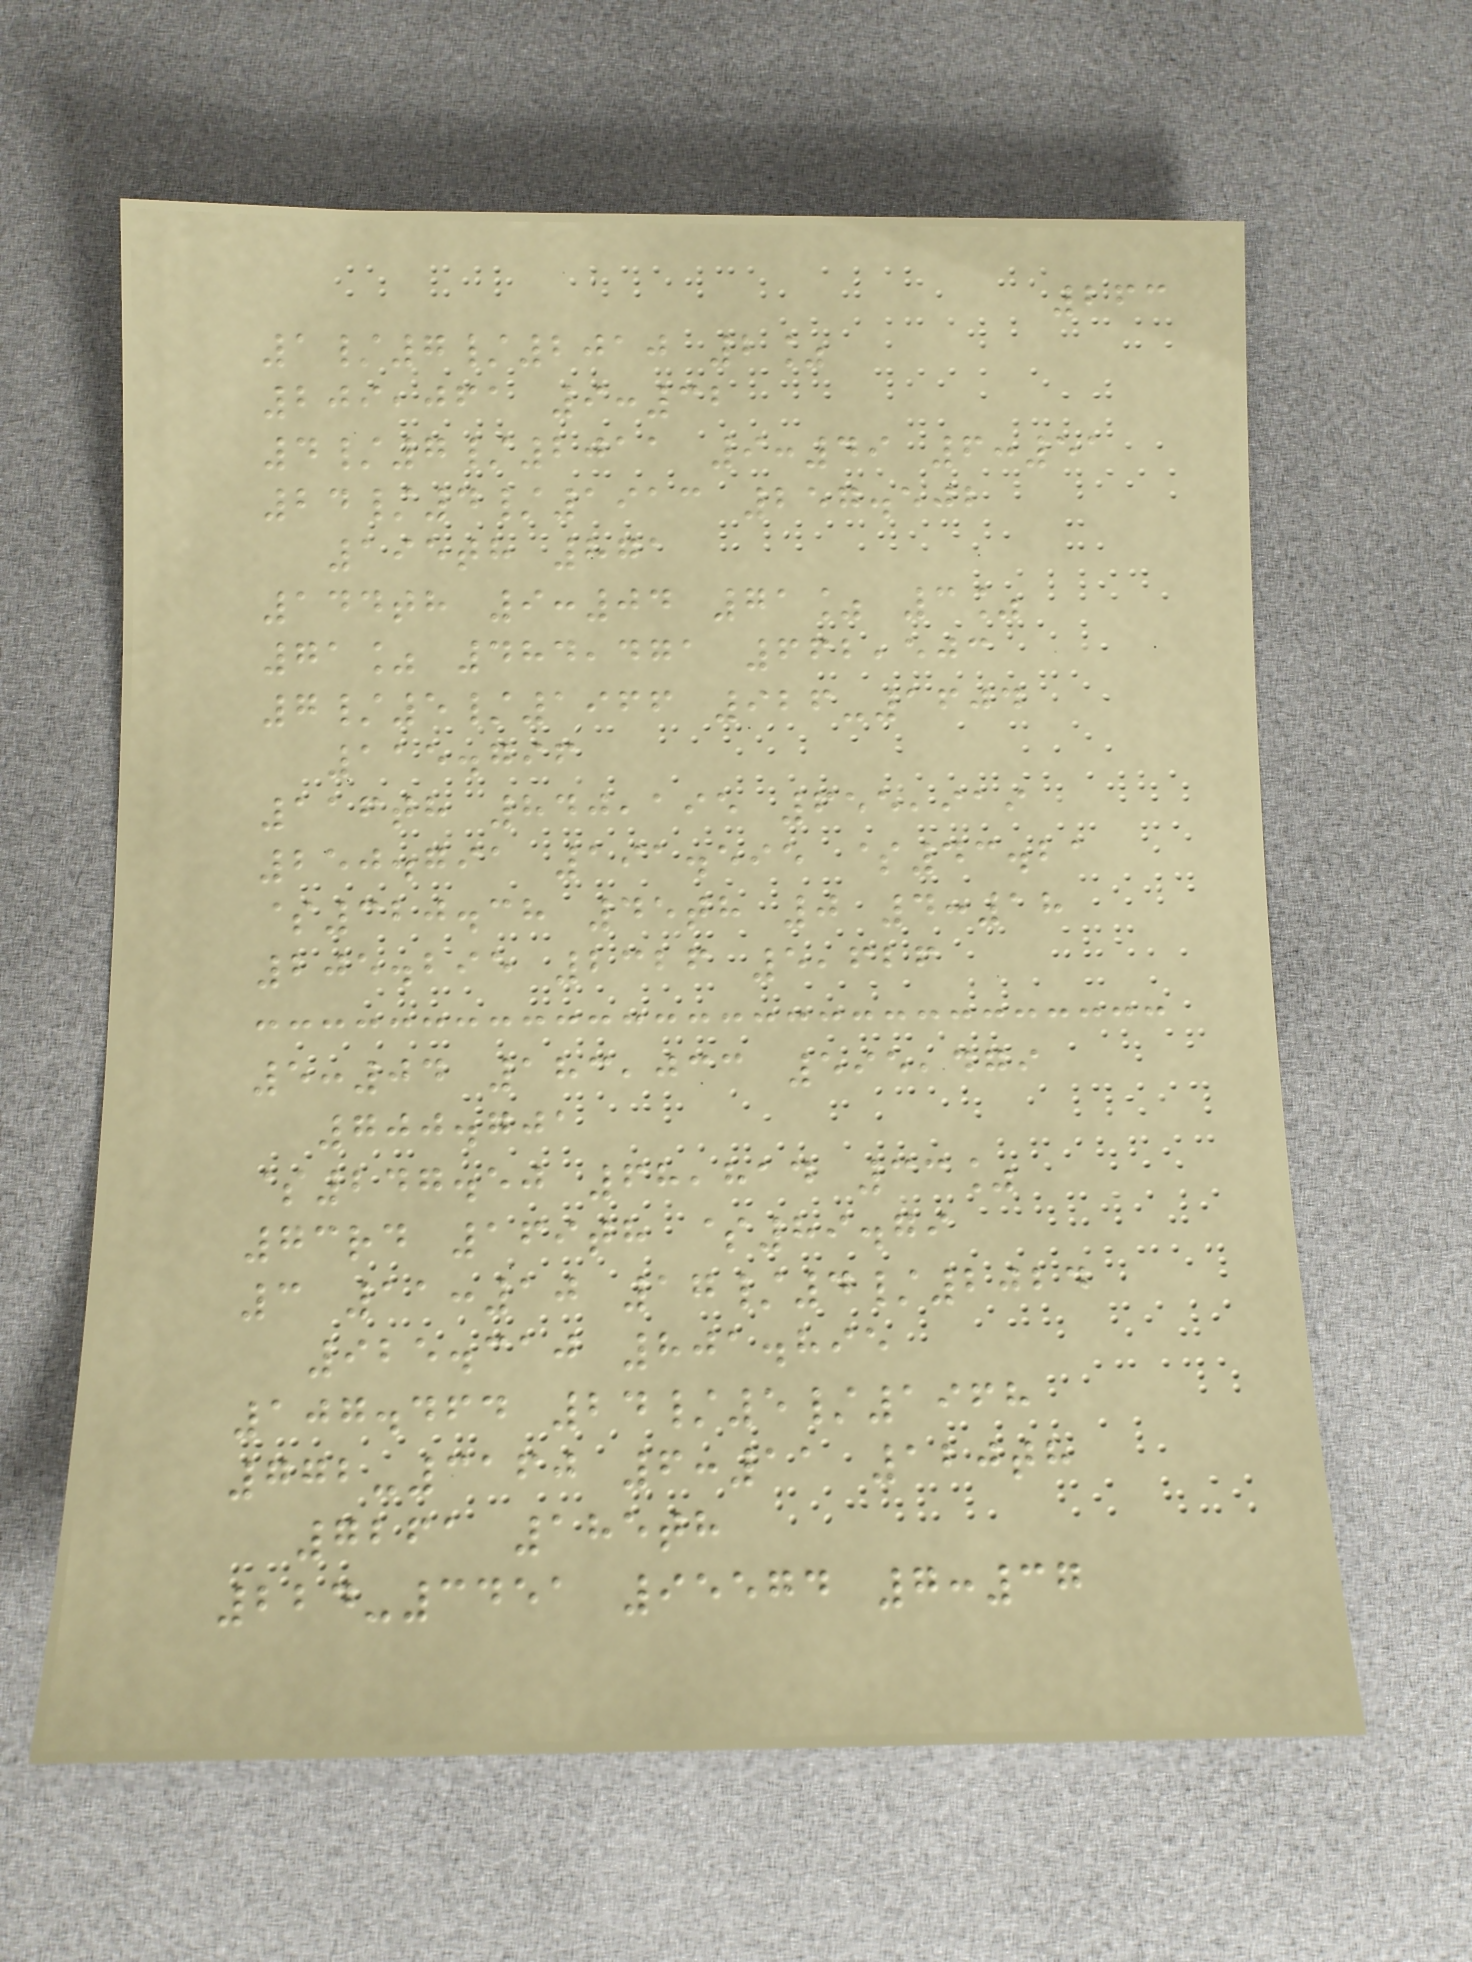263
1/7/2010 2%
209,061 9:32
4/7/2011 9:49 6:51
24/4/1913 257.502
195th 871
144th 9:04 71% 3%
71% 484,471 662,503
7/5/1966 926-1604
115.796
116th 840,195 655,919
250.791 191.595 $43.21
$320.38 45th 0 4:18
205.295 2326 5,626
5:04 183,033 595,479
700.701
$247.50 68,814 33%
73rd 169th $89.79
3 11:10 17/4/2024
925.310 801.895
107.464 24/5/1968
772-3160 6:11 120th
7261 185th
224-3451 95574 7:37
